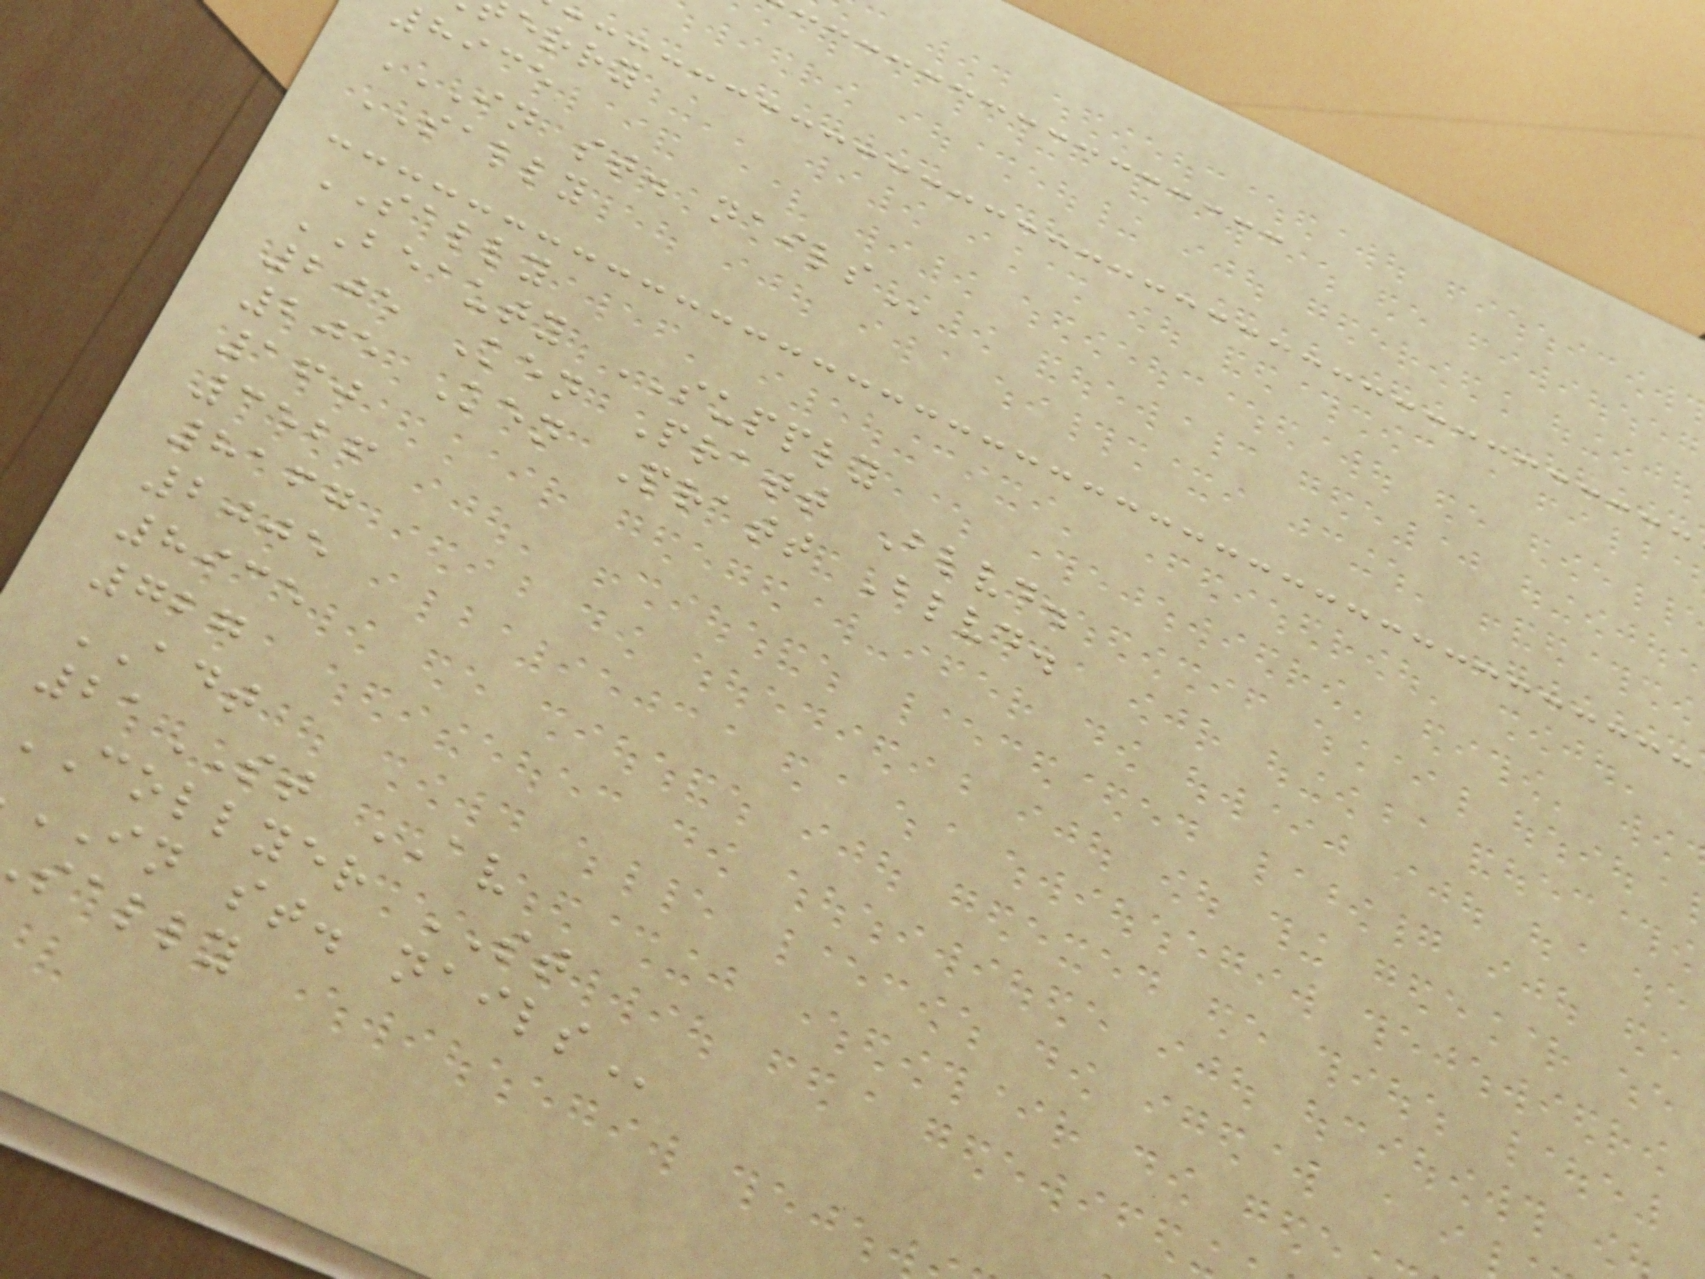erry
hice
IN ST. NAILS
SALLY
SALLY
BEAUTY SUPPLY
205 Ken Pratt Blvd.
205 Ken Pratt Blvd.
160
3526
8167
2005
8935
727
ADT
21ST AV
COLLYER ST
IN st.
sally
